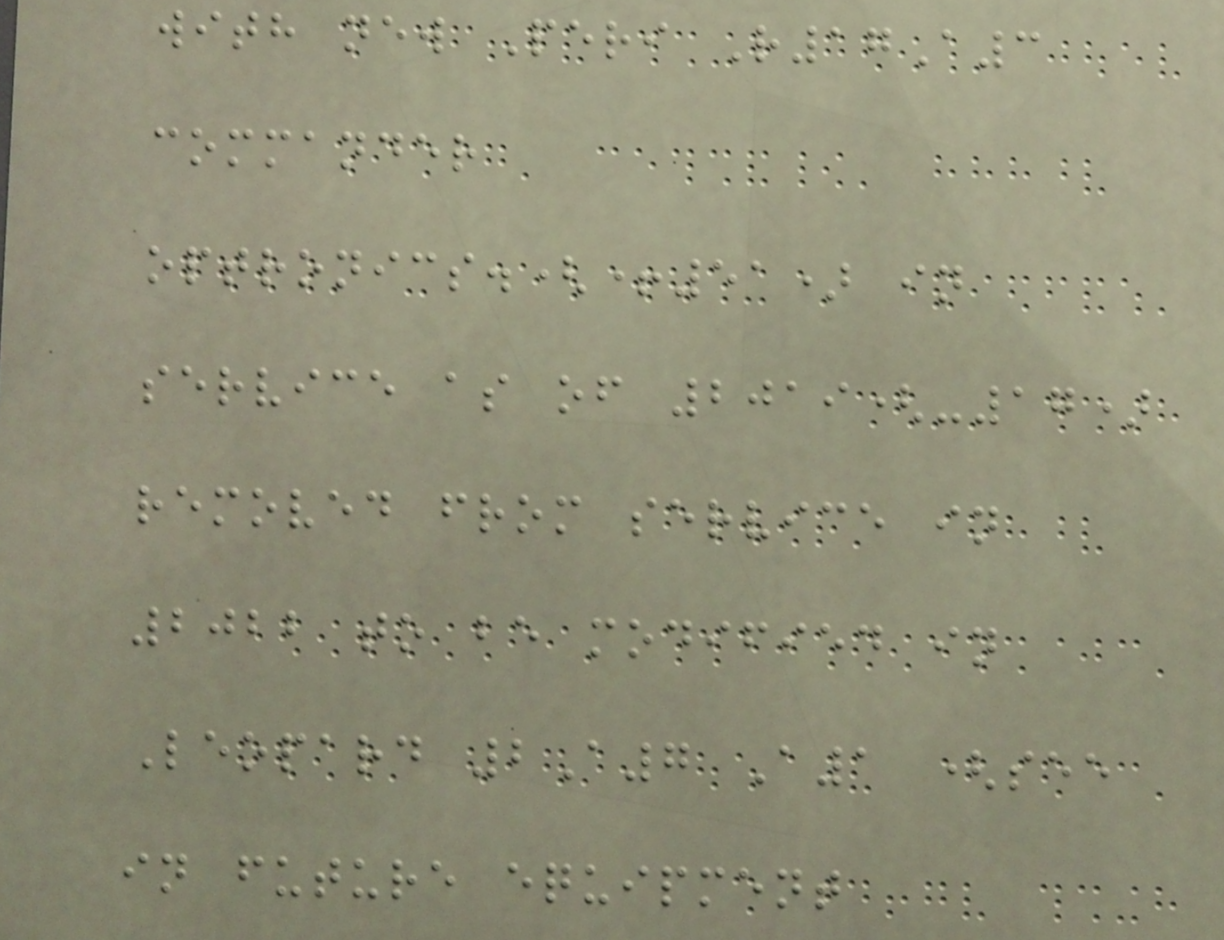with new Peri R17A3
commander
optronics.(+51) in
service as of 2019(-17)
removed from service in
2022 to be modified in
Leopard 2A7 A1 (see
in future equipment
